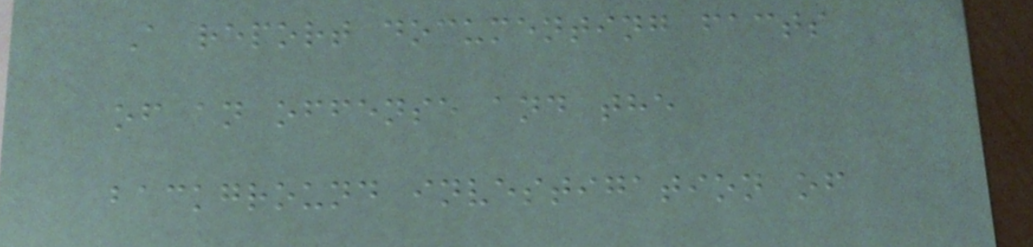A report documenting facts
of an offense and the
background investigation of
